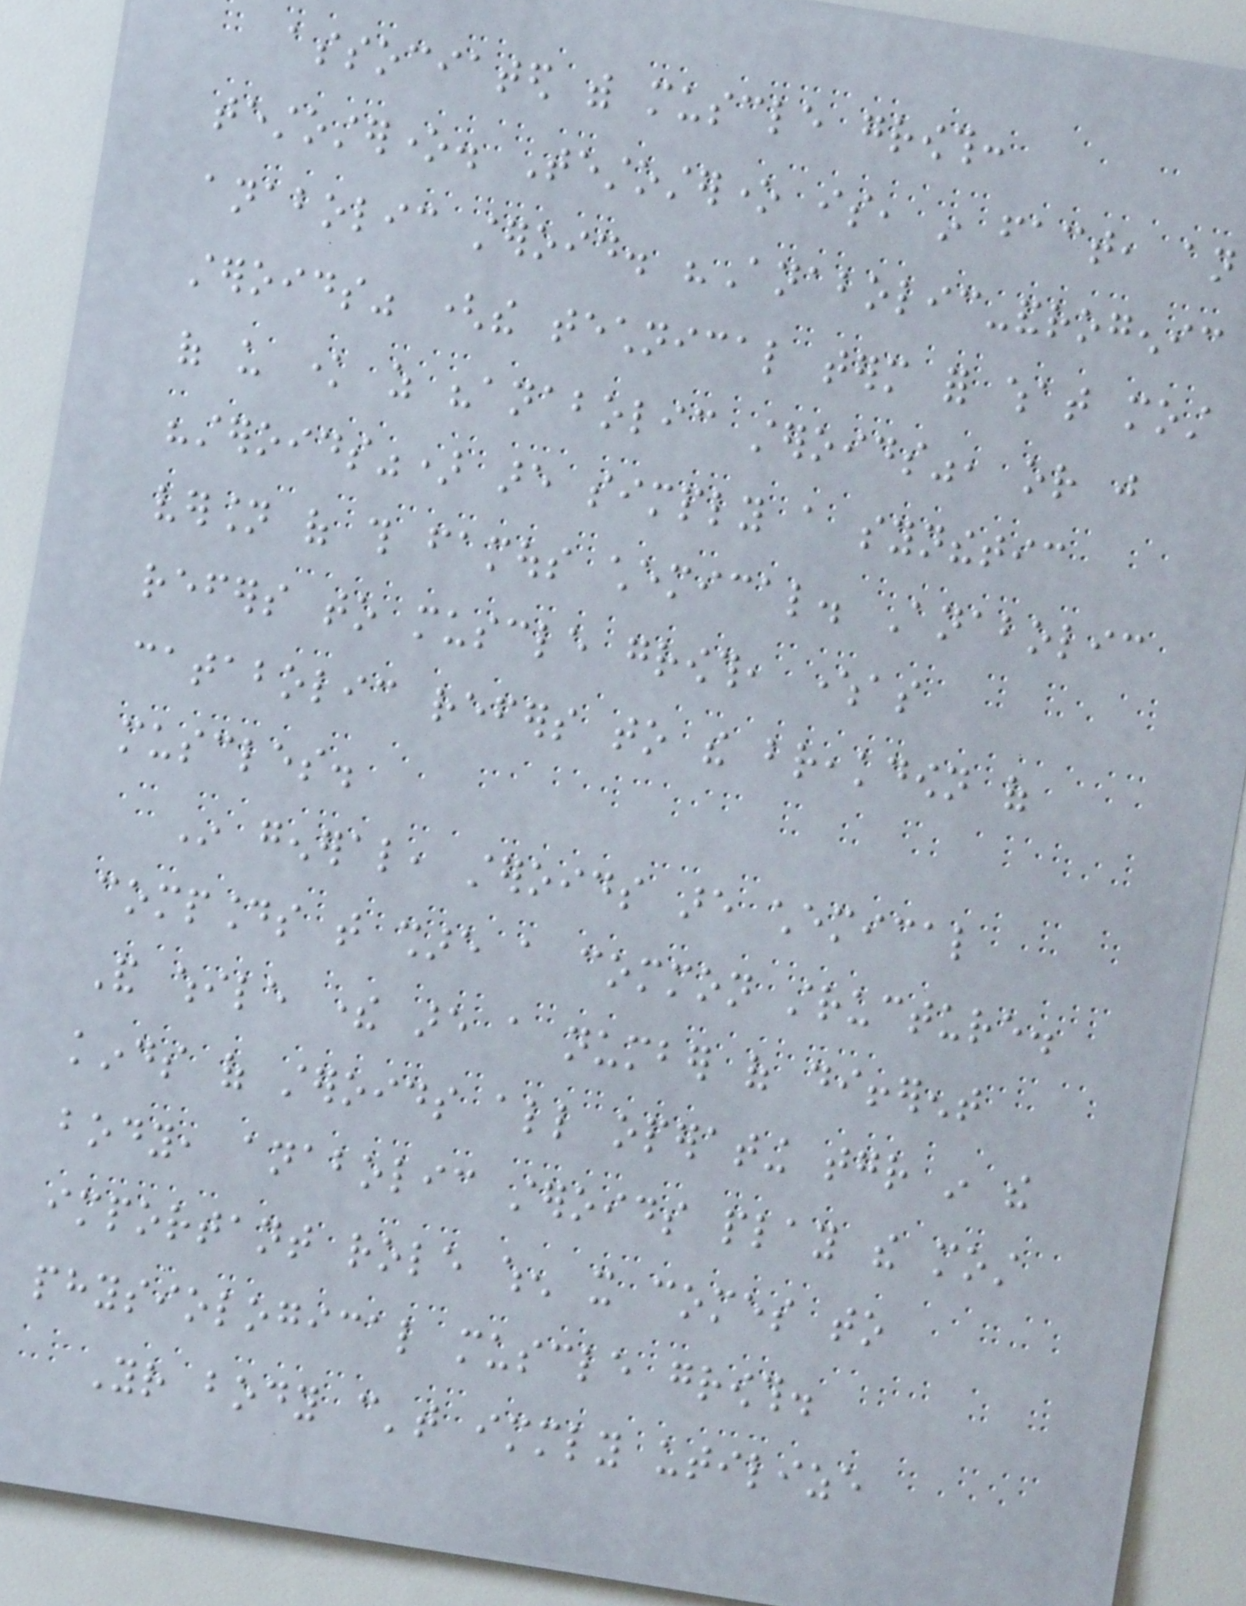associated with muscle growth:
testosterone. Testosterone is, in fact, an
anabolic steroid. "Anabolic-androgenic
steroids" (the technical term for what most
of us know as "anabolic steroids", or just
"steroids") are simply a synthetic
version of this famous chemical. Anabolic
refers to muscle growth, whereas
catabolic refers to the breakdown of
muscles.
In general, steroids are chemical
compounds that share a common structure.
And while there are a number of different
kinds of steroids all operating together in the
body, anabolic steroids play the most
important role when it comes to
physiological muscle growth.
Your body can't immediately utilize
